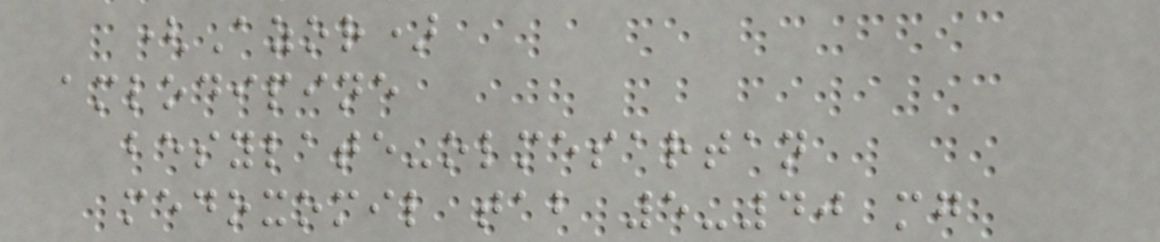(Azor)
amlodipine
besylate-olmesartan
medoxomil tab 5-40 mg
